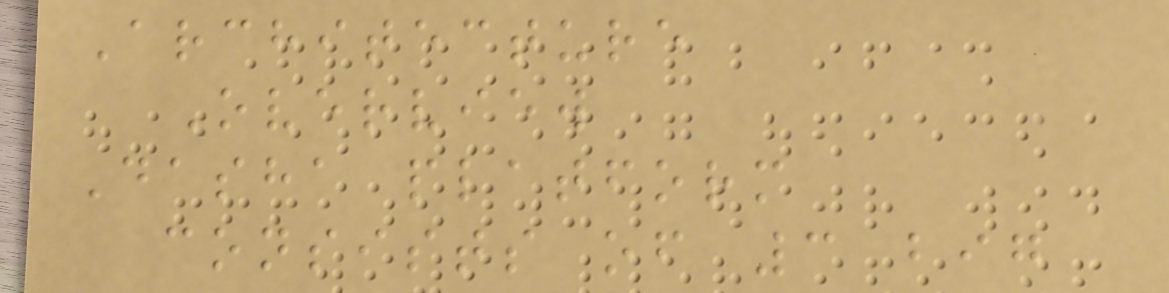Architecture
Overview
Dasha platform
consists of 3 big
